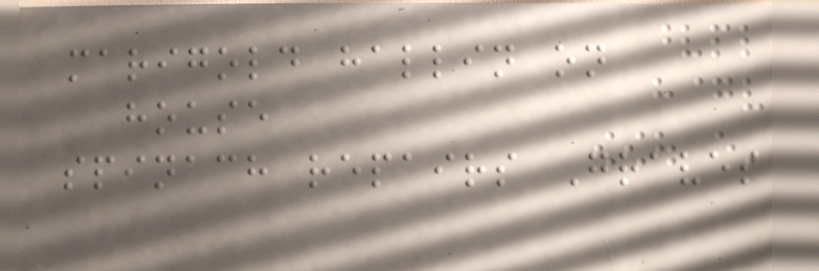marigold hallin on
house
spinach repairs Graves
